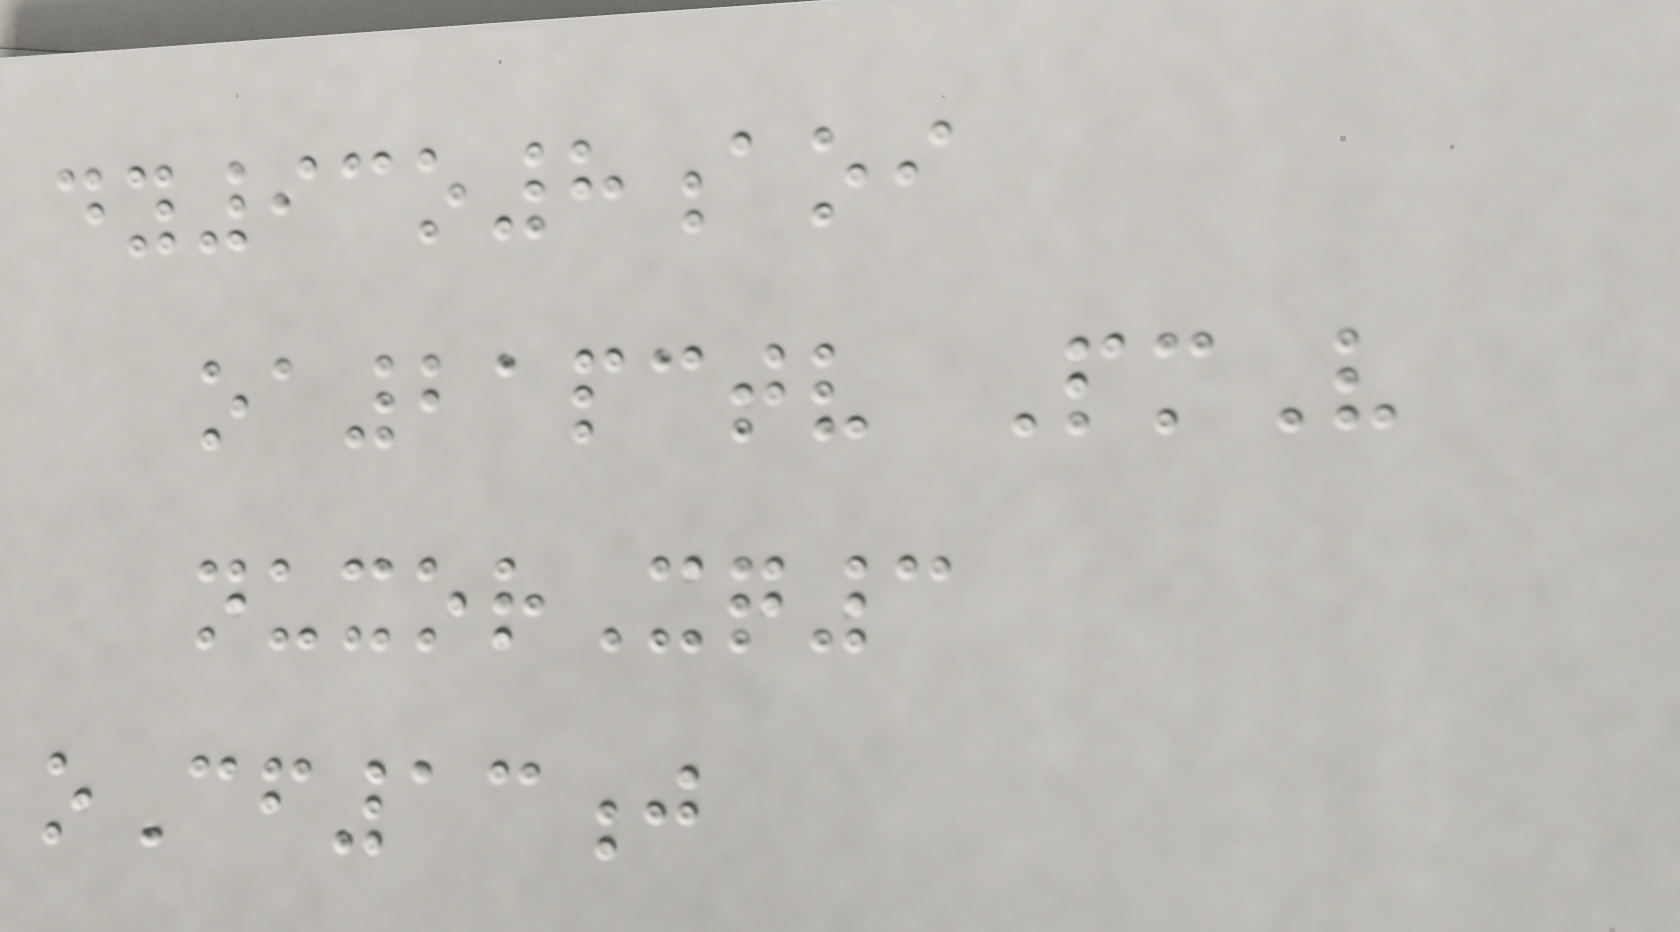dy93o8aoi
oa21pctv PmV
nuxorXq3
oCf13j
